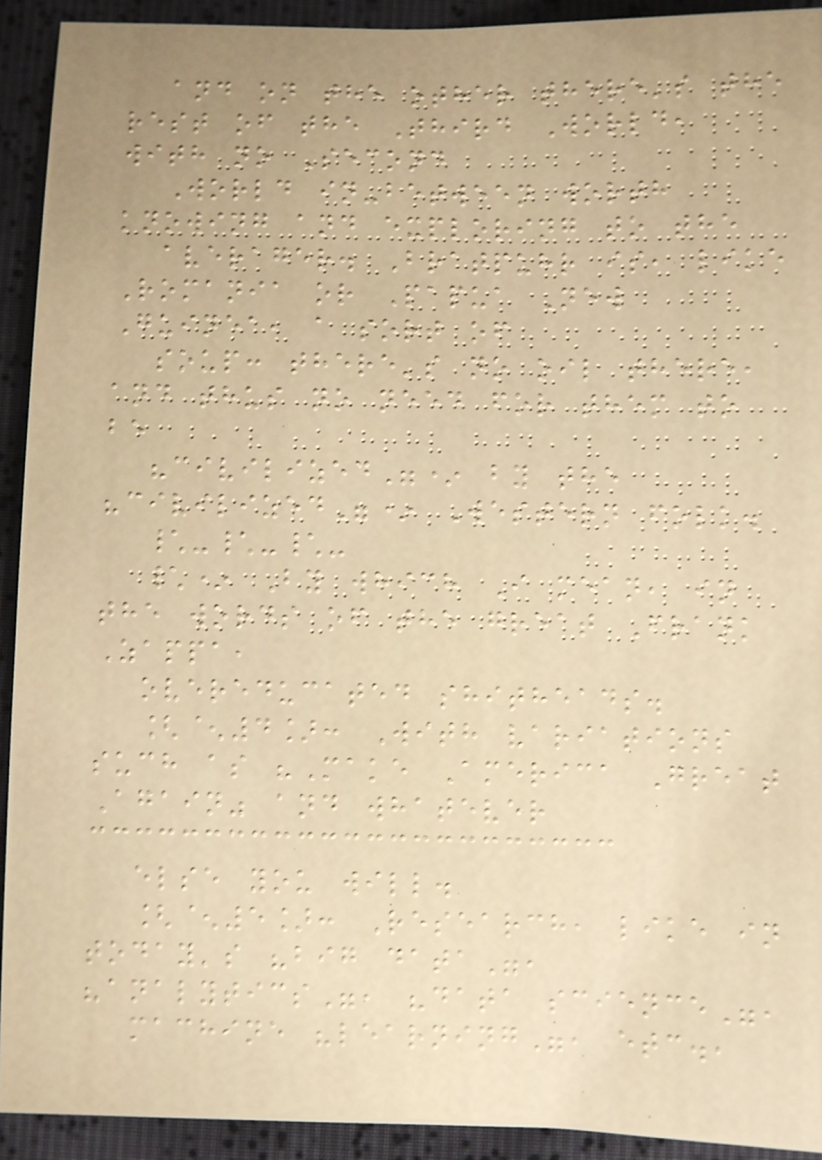and on the other there's the
rest of the Third World,
with no Second
World in-between worth
knowing and exploring to the
averager. Bratpuhr is, like
Romania or Papua New
Guinea, a sort of
soup: there's no oil there,
and thus no need for them to
be
"civilized"* by the
"civilized"* Western folk.
\-\-\-
\* By which I mean, in
the words of the great Frank
Zappa,
overeducated shitheads.
[^4]: With variations
such as "Make America Great
Again" and whatever
else you will.
[^5]: Research, like in
today's "big data",
"analytics", "data science",
machine "learning", etc.,
